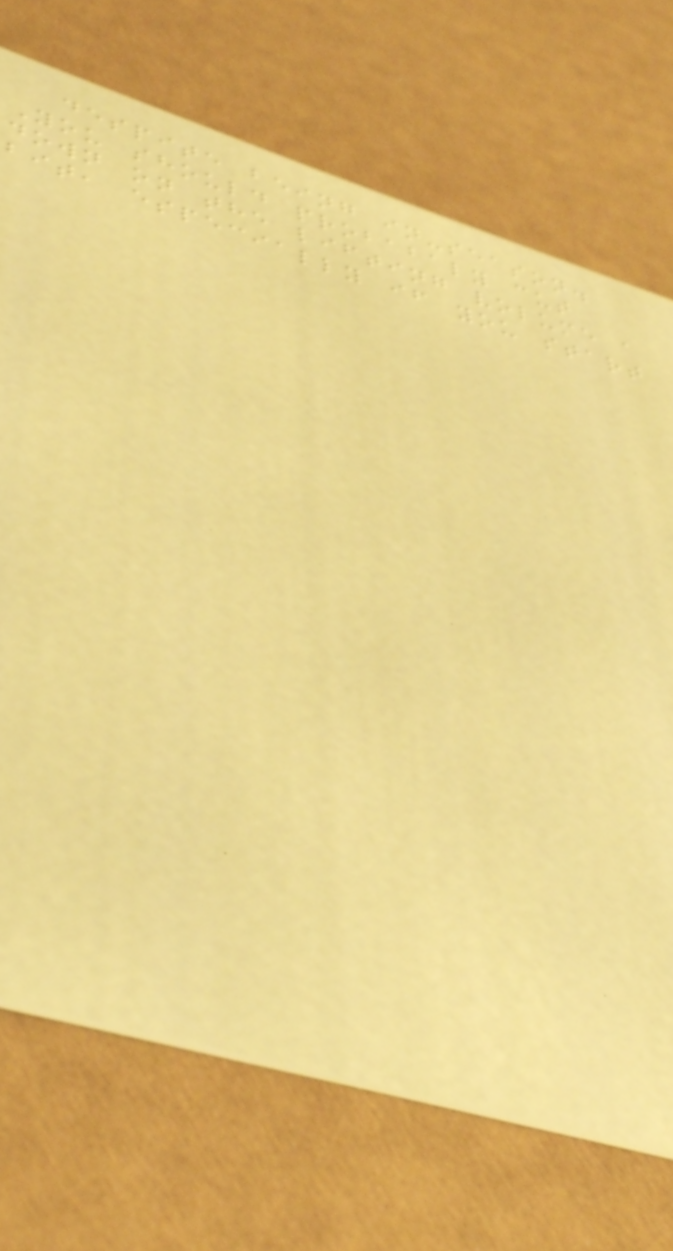despite being in-season.
You should probabaly cut
down on the lifting volume a
bit, especially if you start
